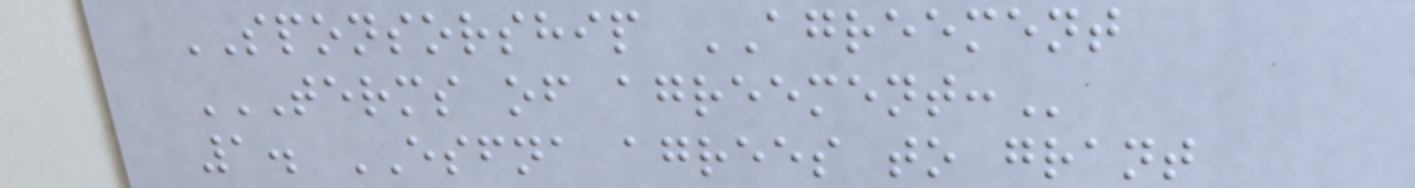SPONSORSHIP AGREEMENT
TERMS OF AGREEMENT:
1. ESFNA agrees to grant
